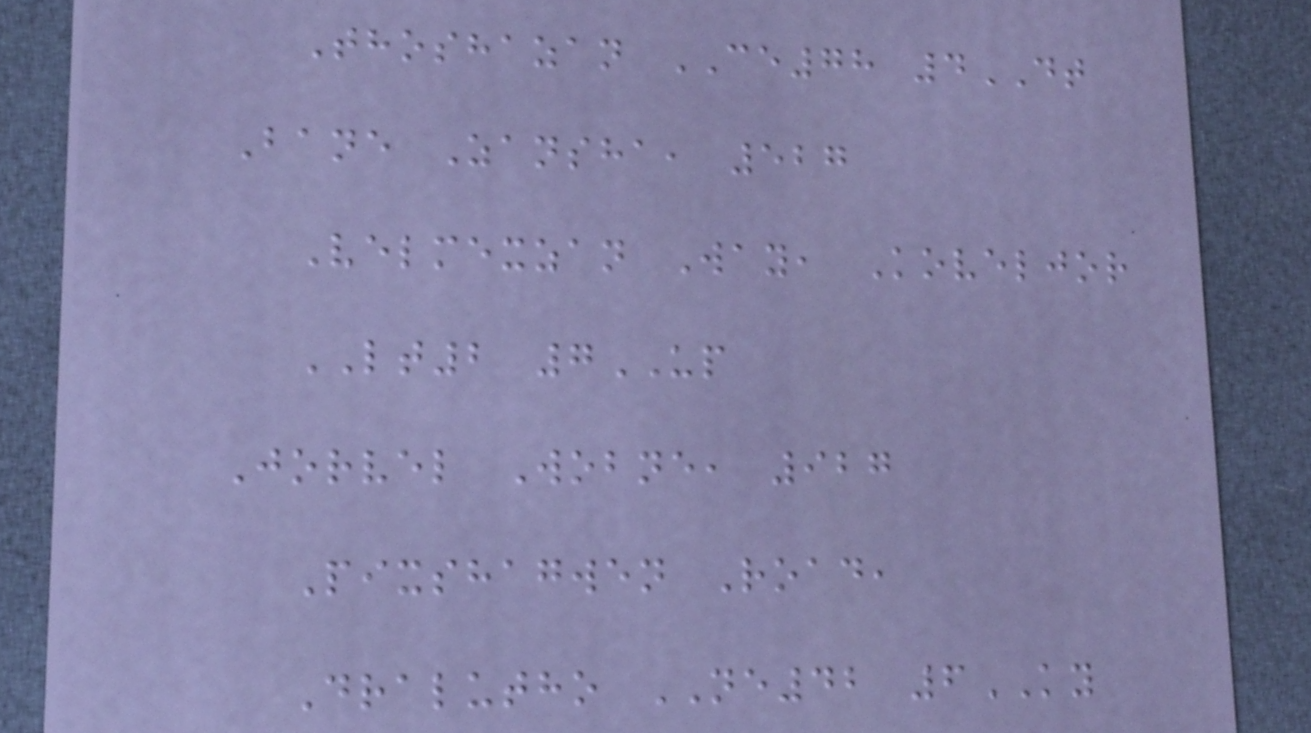Thoshazan CE78 4DT
Bane Zansha, 527
Velmexzan Way, Koveljor
LT2 7UP
Jorvel Wobne, 927
Pixshagwen Road,
Dralutho NE42 6KY
